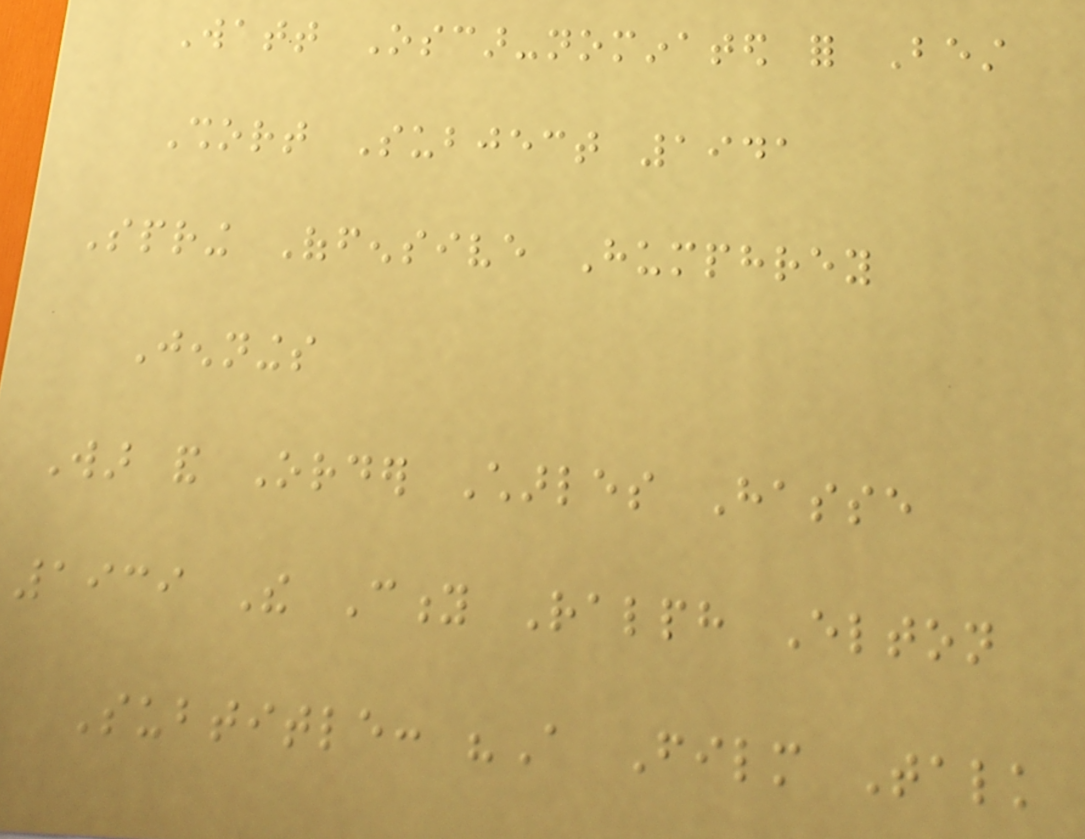Watt Oscar-nominated for Best
Short Subject 1941
Spring Offensive Humphrey
Jennings
War and Order Charles Hasse
1939 The City Ralph Elton
Subtitle: "A Film Talk
